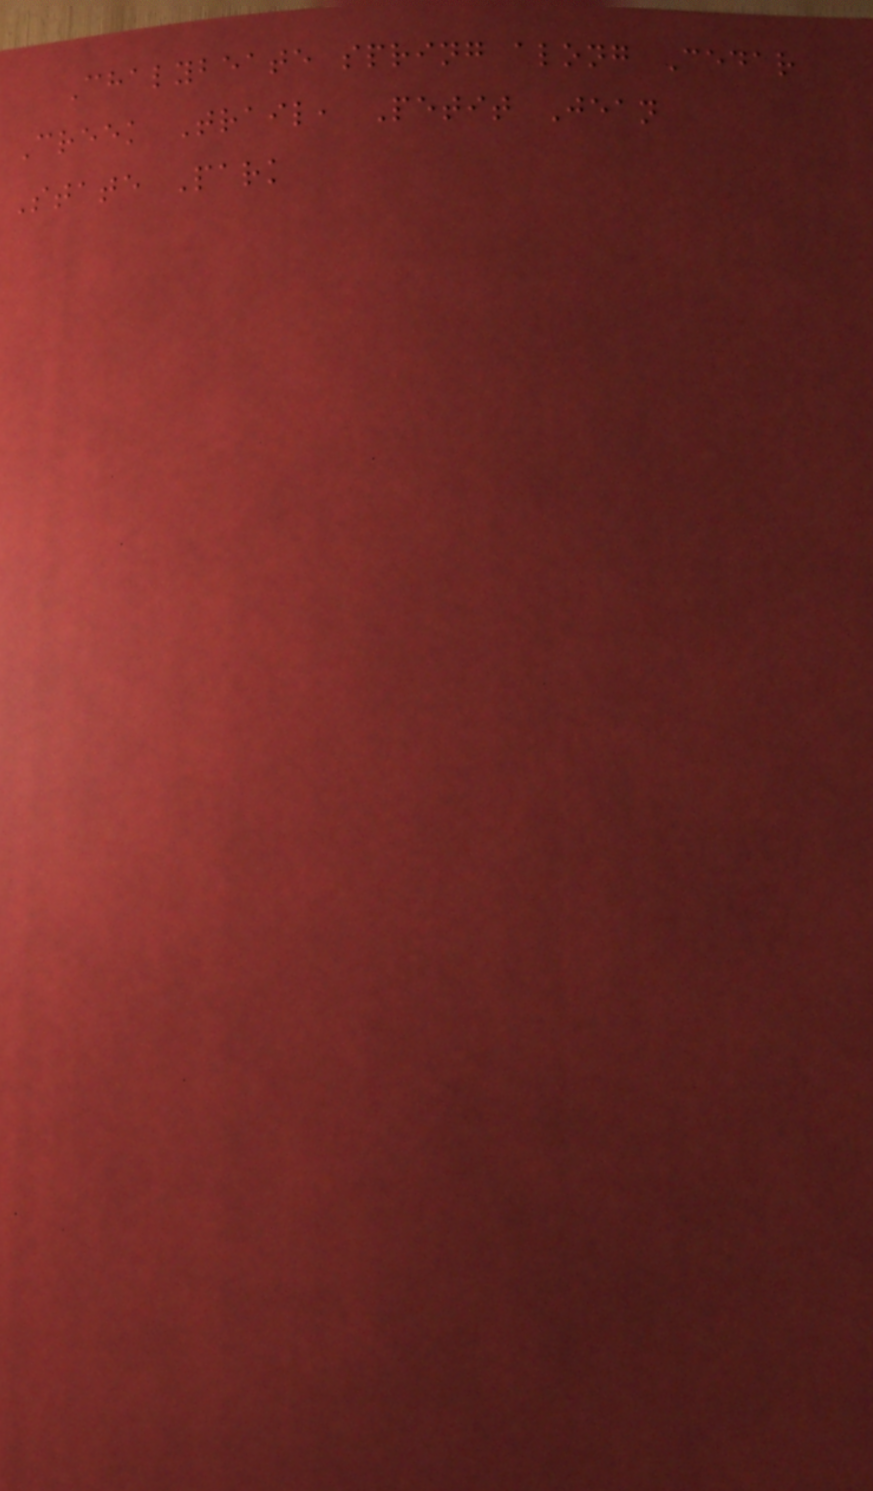Chalybeate spring along Cedar
Creek Trail, Petit Jean
State Park
